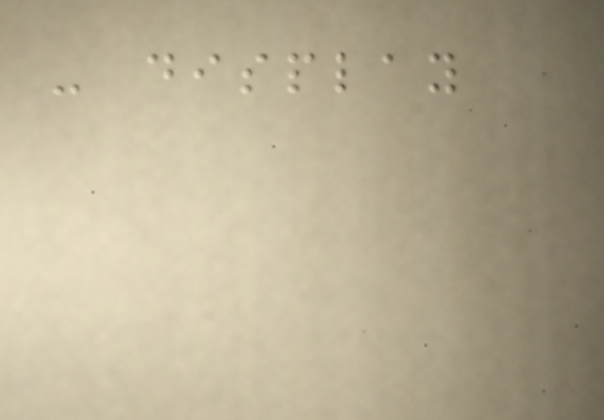- display
